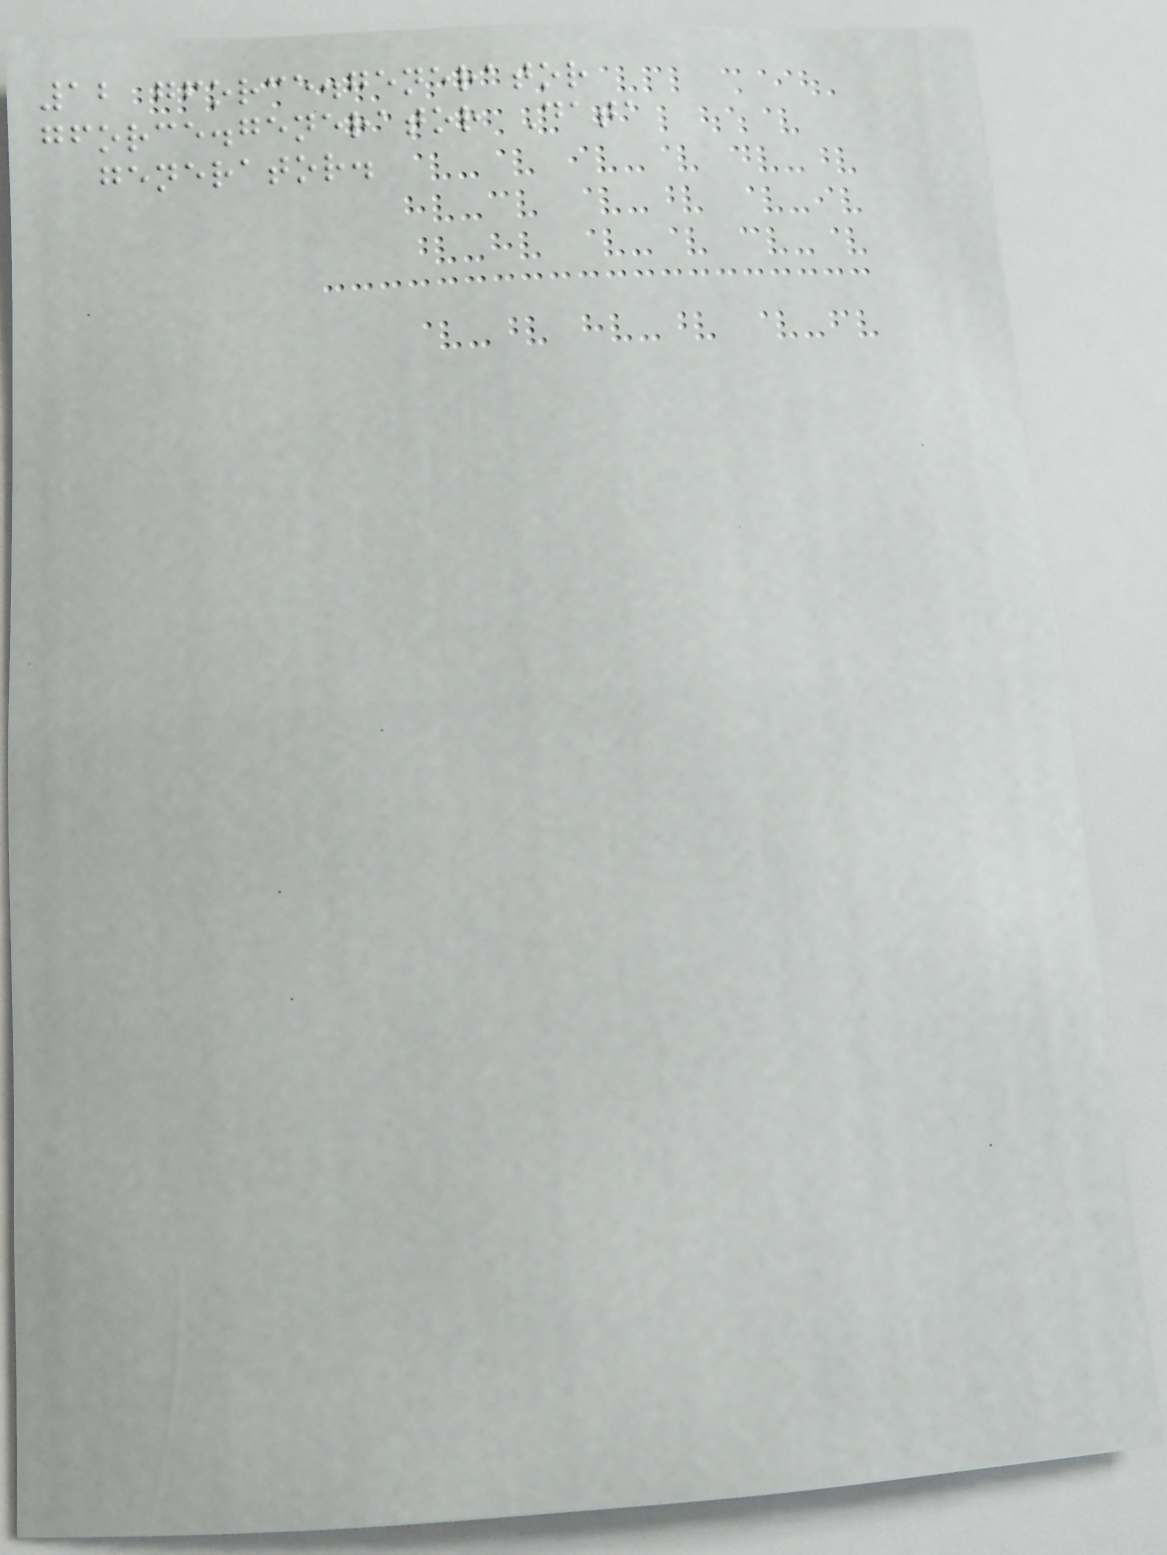12 gforce.generator
gforce.generator Data
generator.
